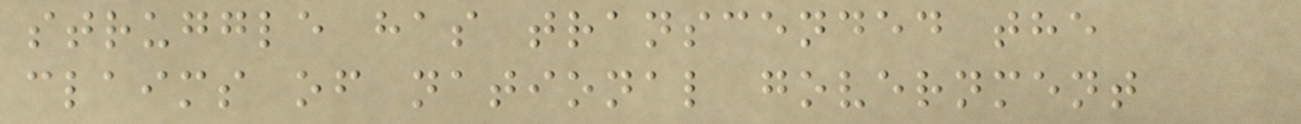struggle has transcended the
claims of national government
